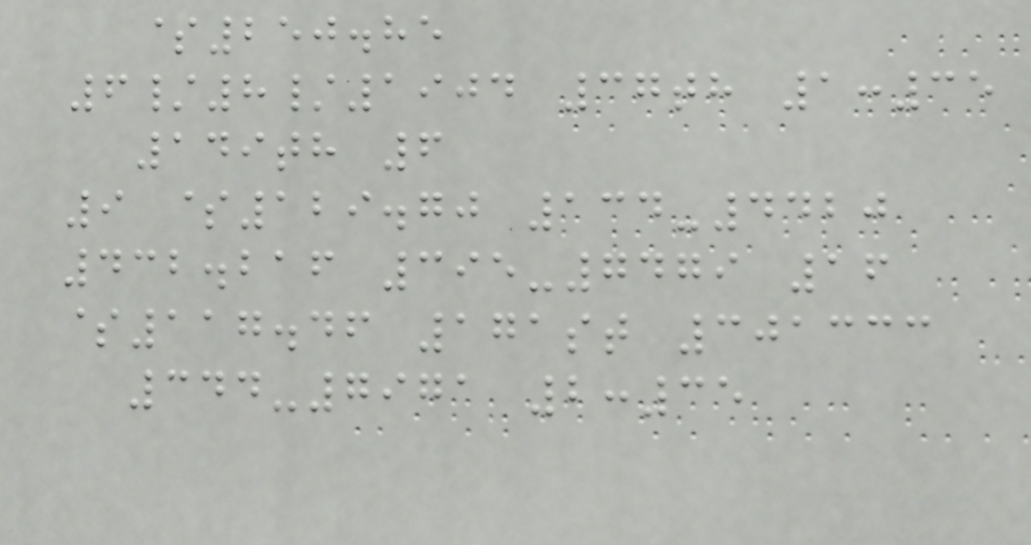$250.85
6/8/1904 37th 1:35
149th 6
9 $129.70 134-4420
432.216 395-7479 16
$117.46 171st 301333
344-7971 2:35
